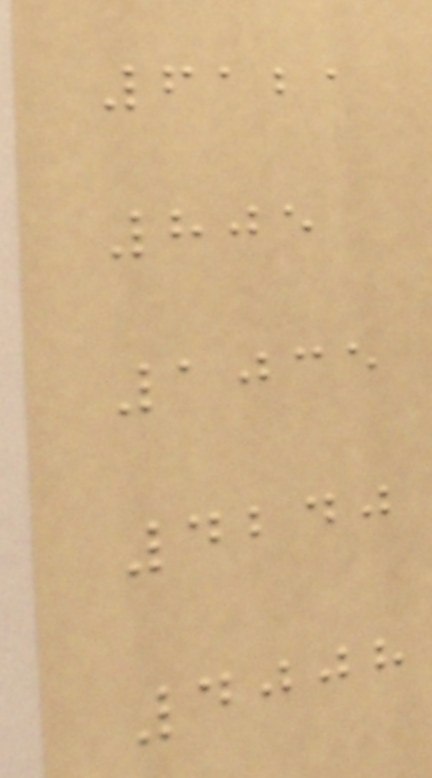6121
805
1035
4240
4008
